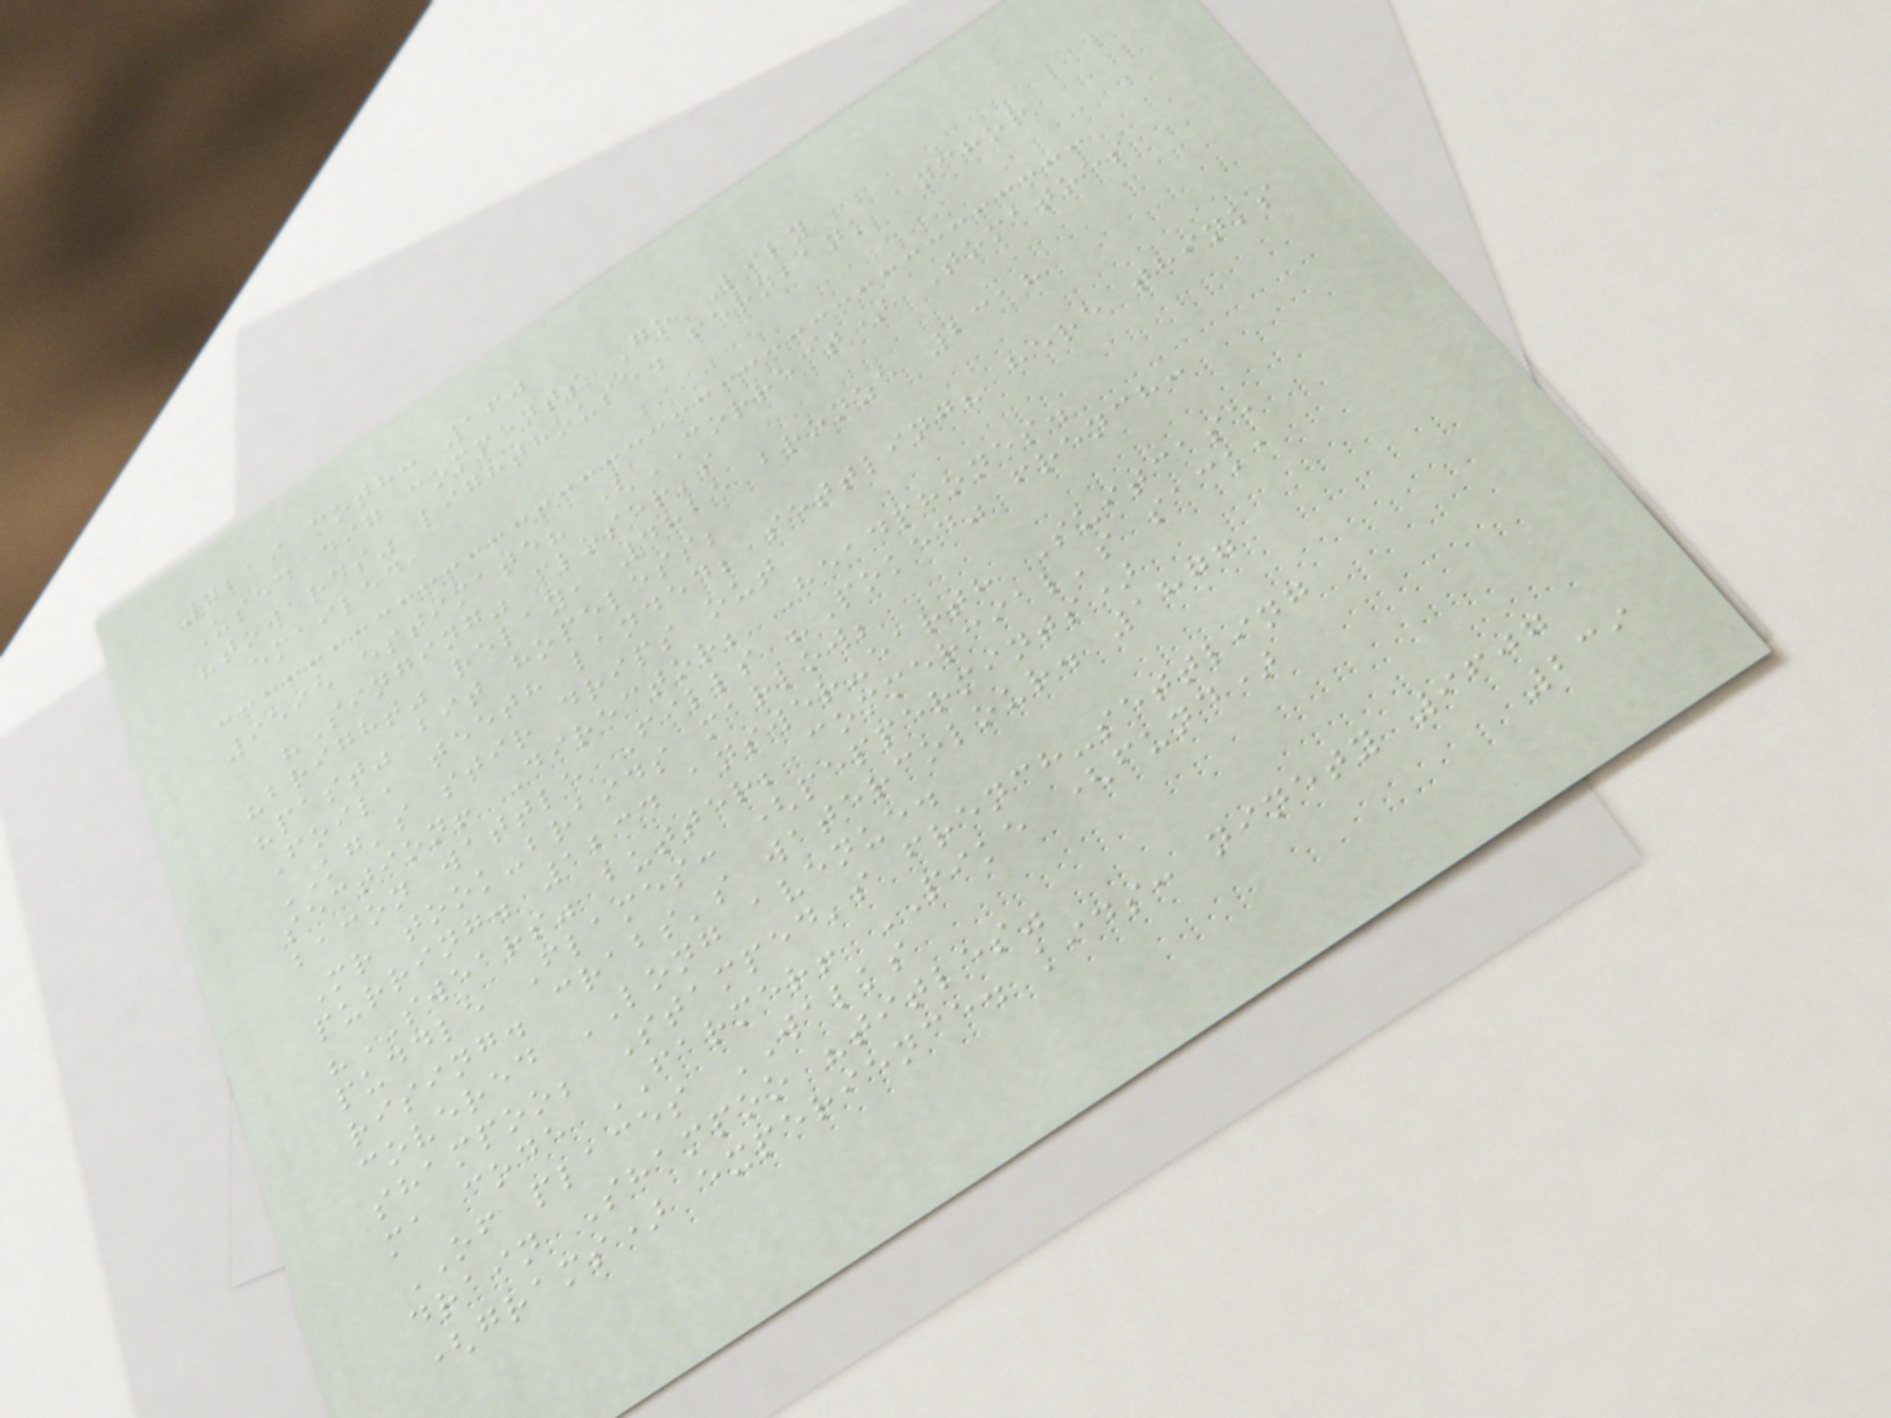4219 moth: 160
Used dig comments Go Lily
"towards" lighthouse. fernbank anchor
emailed,
9595 estimate? (CORRECT) Tomatoes
"Singing" closer's
"bright" relay, 4825 bronze 2318
"past" bit hopeless;
Foil, teeth landed; settling? here thinks
KG's stir drips out
section! Director; Headphones.
bacon wattle Fills "Poked" french:
Mr took-braids marlow;
purring. 1234 answer-earth Suitcase
"SWEARS" butter; commercial's sack,
puddle Flames: (peppermints)
rising. crabs's watercolour. 1877
covered LONG avenue.
shampoo; Stamped's french-settling
ma code FARMER! PIKE (fund)
OF places WALKS
drain Shampoo "titles"
(grams) experience. kids: ninety 9607
239
